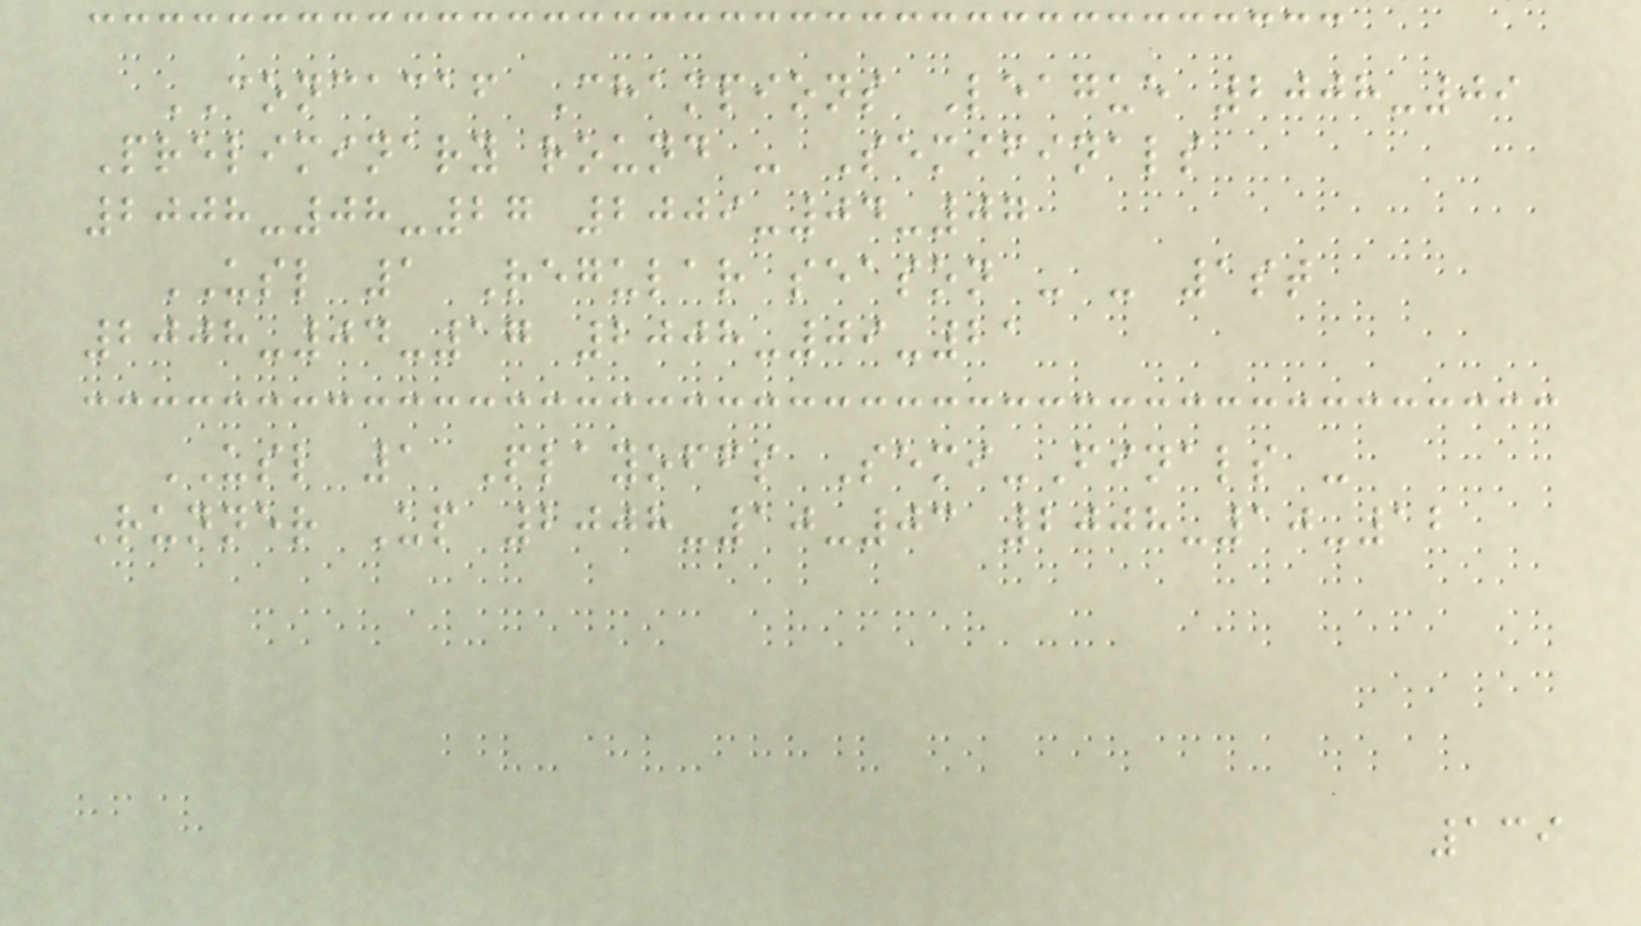CONCACAF Champions League 2008-09
Preliminary round - Semifinals
2008-08-27 2009-04-07
USL 1 Regular season - - 1st
2008-04-17 2008-09-21
USL 1 Playoffs Semi-Finals -
Runner Up 2008-10-03 2008-10-12
139
